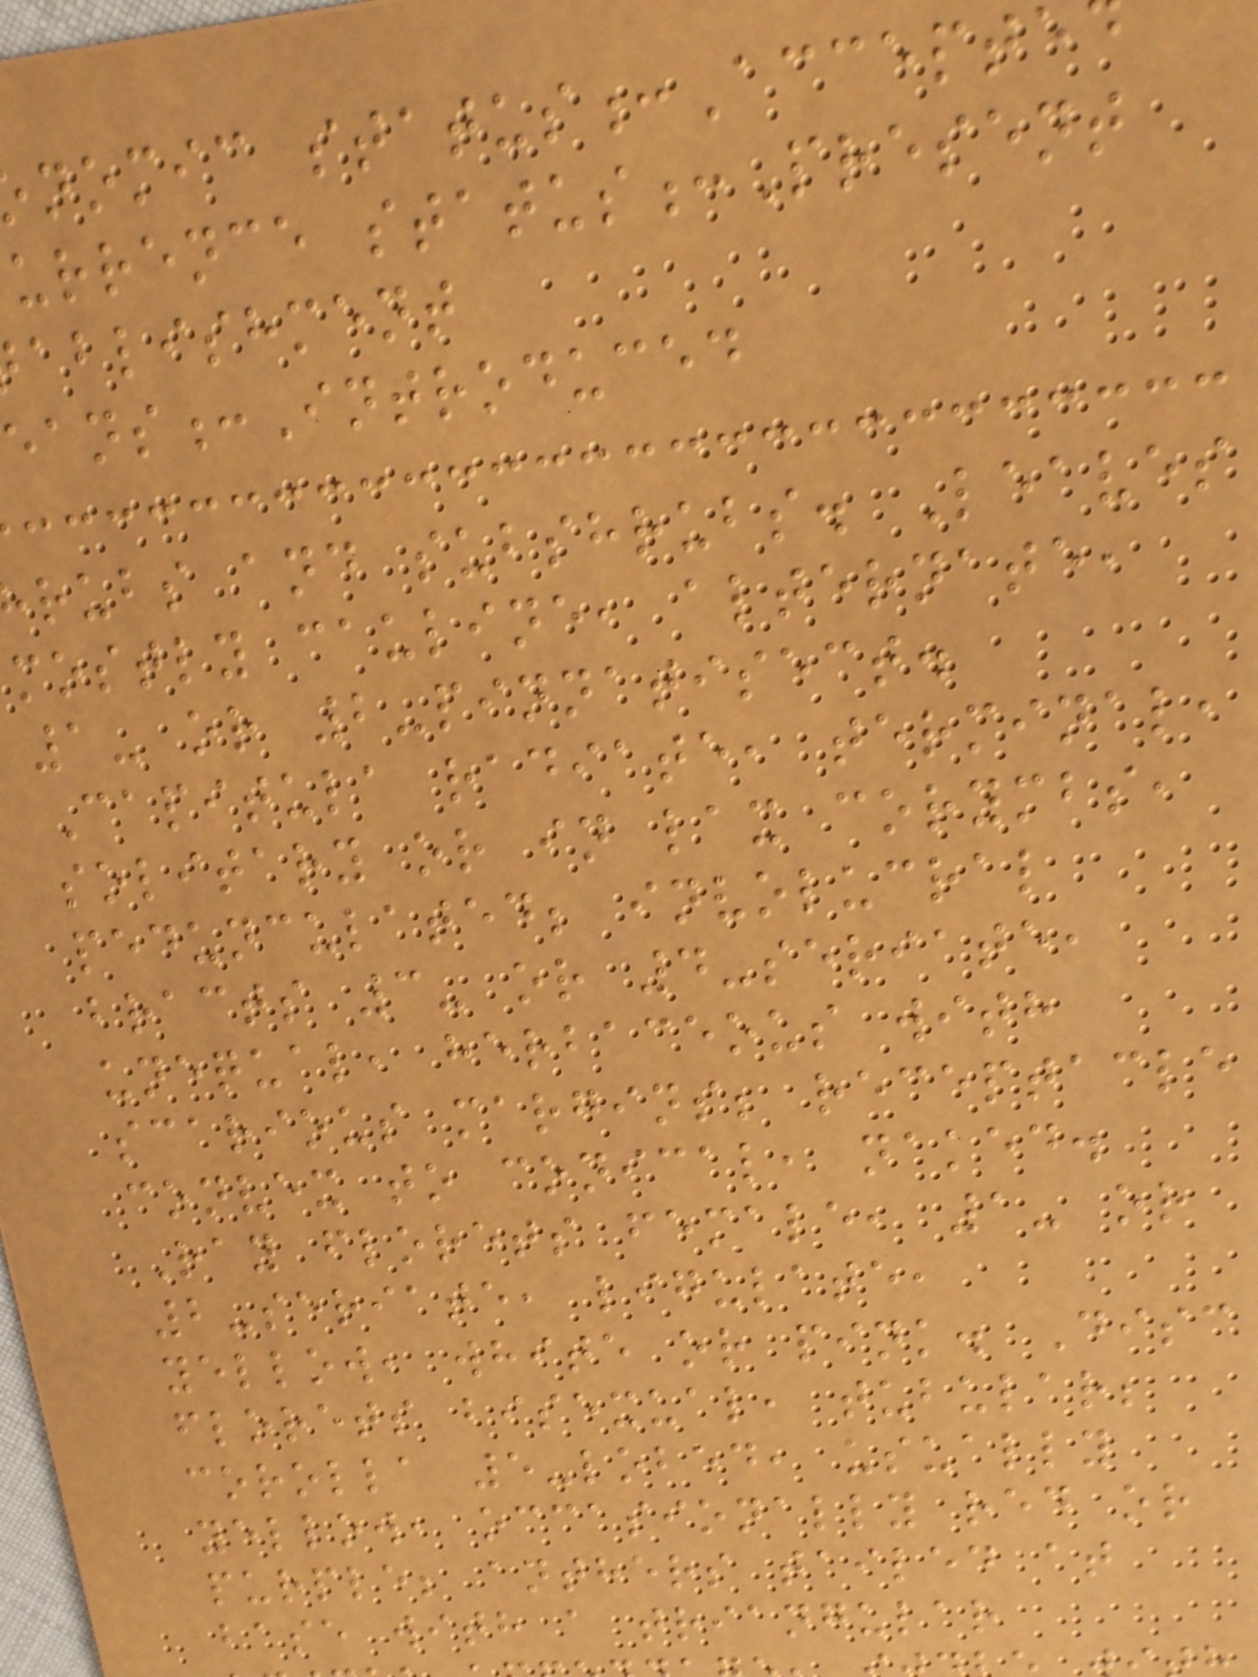nomic status:Accepte
urrence status:Present
ablishment
eans:Introduced
rubs and subshrubs. Leaves
mostly cauline, alternate,
1- or 2-pinnatisect.
Capitula radiate, terminal,
solitary or in lax corymbs,
pedunculated; involucral
bracts 3- or 4-seriate,
unequal, herbaceous with
scarious margins; receptacle
convex to conical, naked.
Ray florets female, 1- or
2-seriate, ligulate,
yellow, white or pink. Disc
florets bisexual, tubular;
corolla 5-lobed, usually
yellow, occasionally red or
purple; anthers tailed at
base with a triangular
